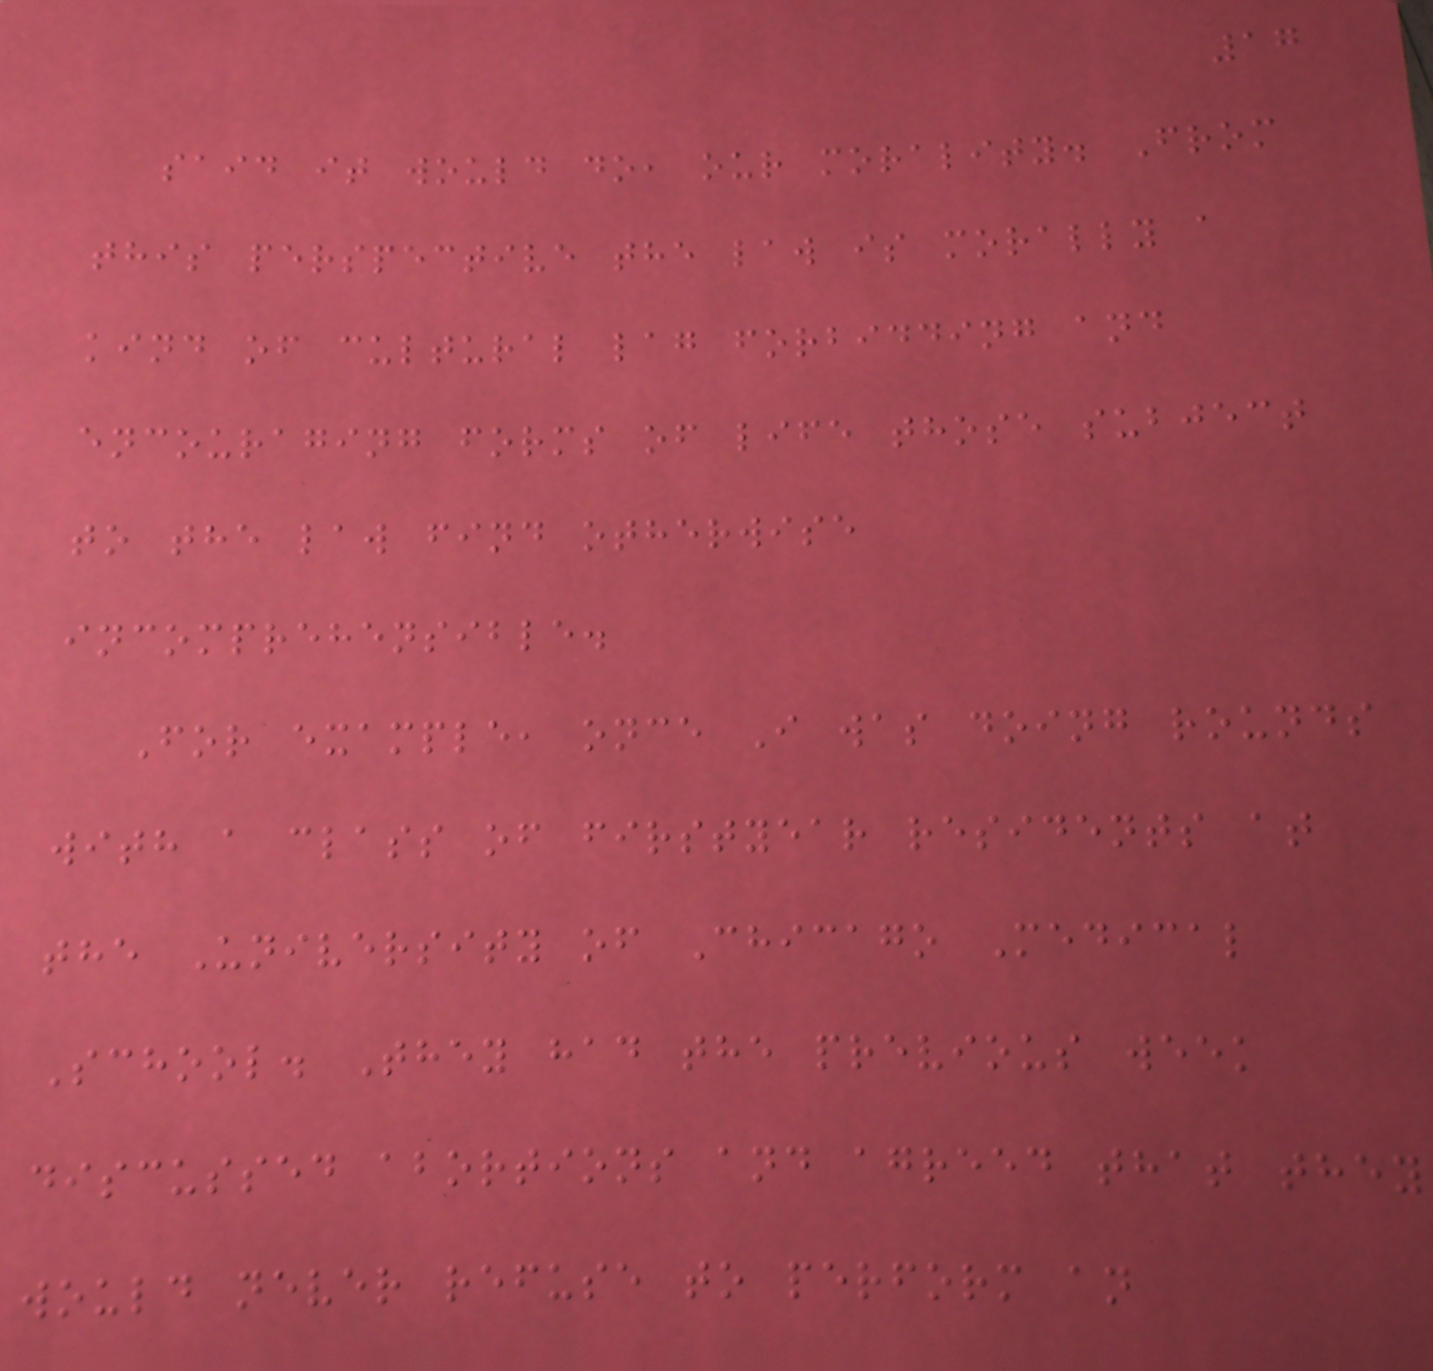17
said it would do, our morality. From
this perspective the law is morally a
kind of cultural lag forbidding and
encouraging forms of life those subject
to the law find otherwise
incomprehensible.
For example, once I was doing rounds
with a class of firstyear residents at
the University of Chicago Medical
School. They had the previous week
discussed abortions and agreed that they
would never refuse to perform an
